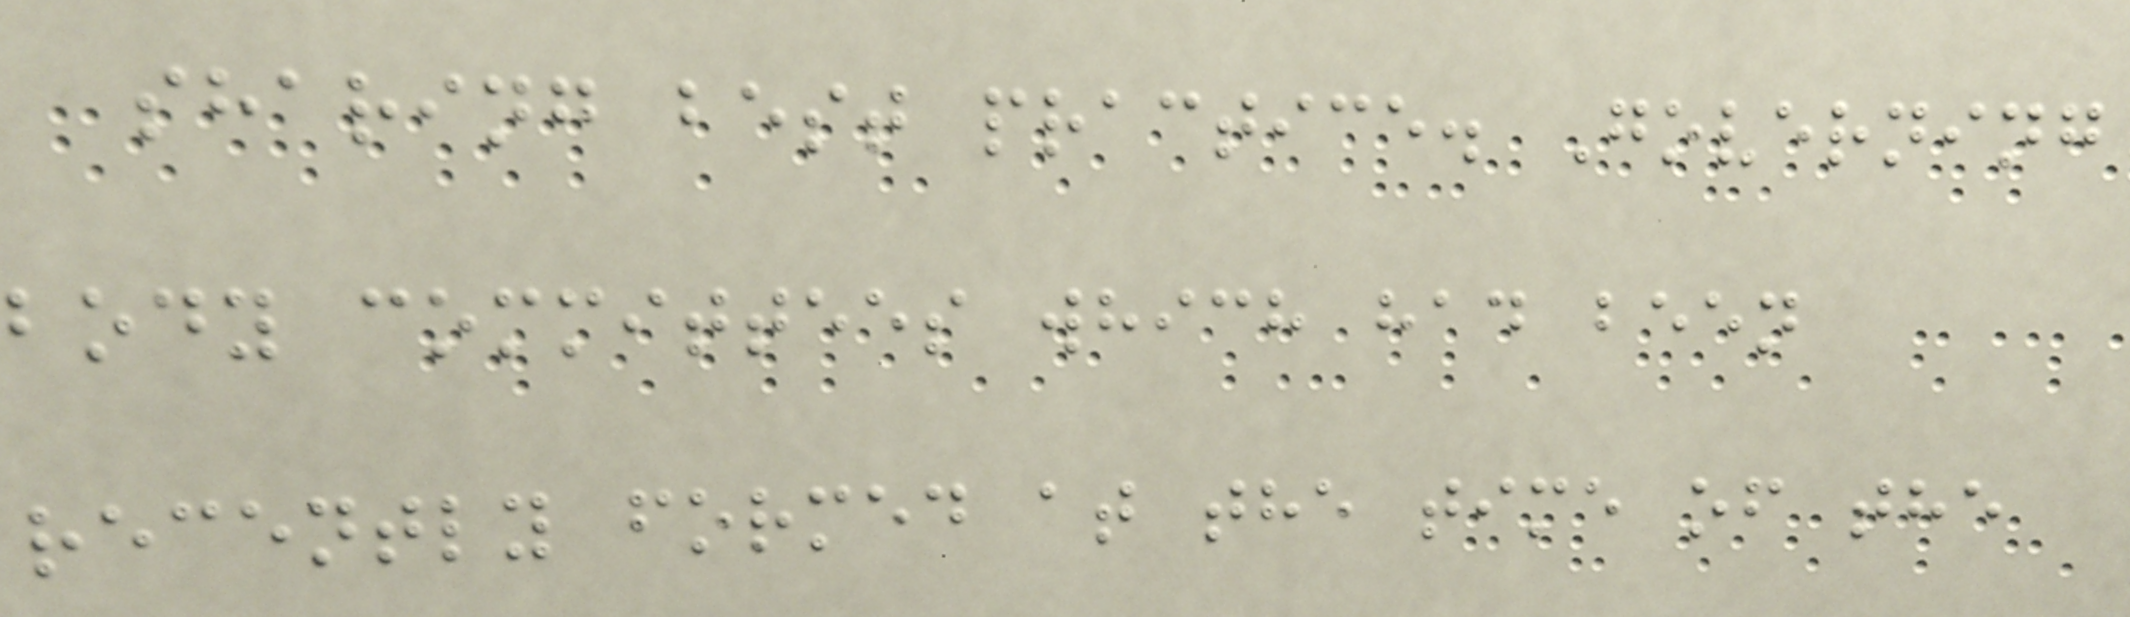sharing best practice. Governing
body committees which had been
recently formed at the time of the
